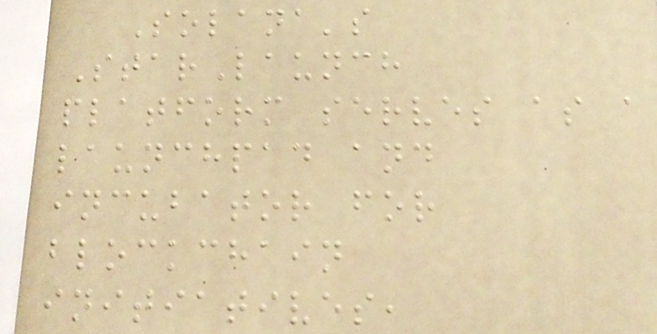Solana's
StarLaunch
platform serves as a
launchpad and
incubator for
blockchain
initiatives,
